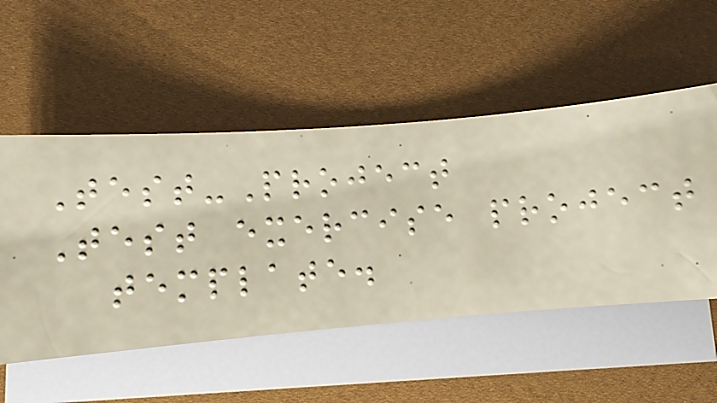Test-Project
Test exercise project
template.
